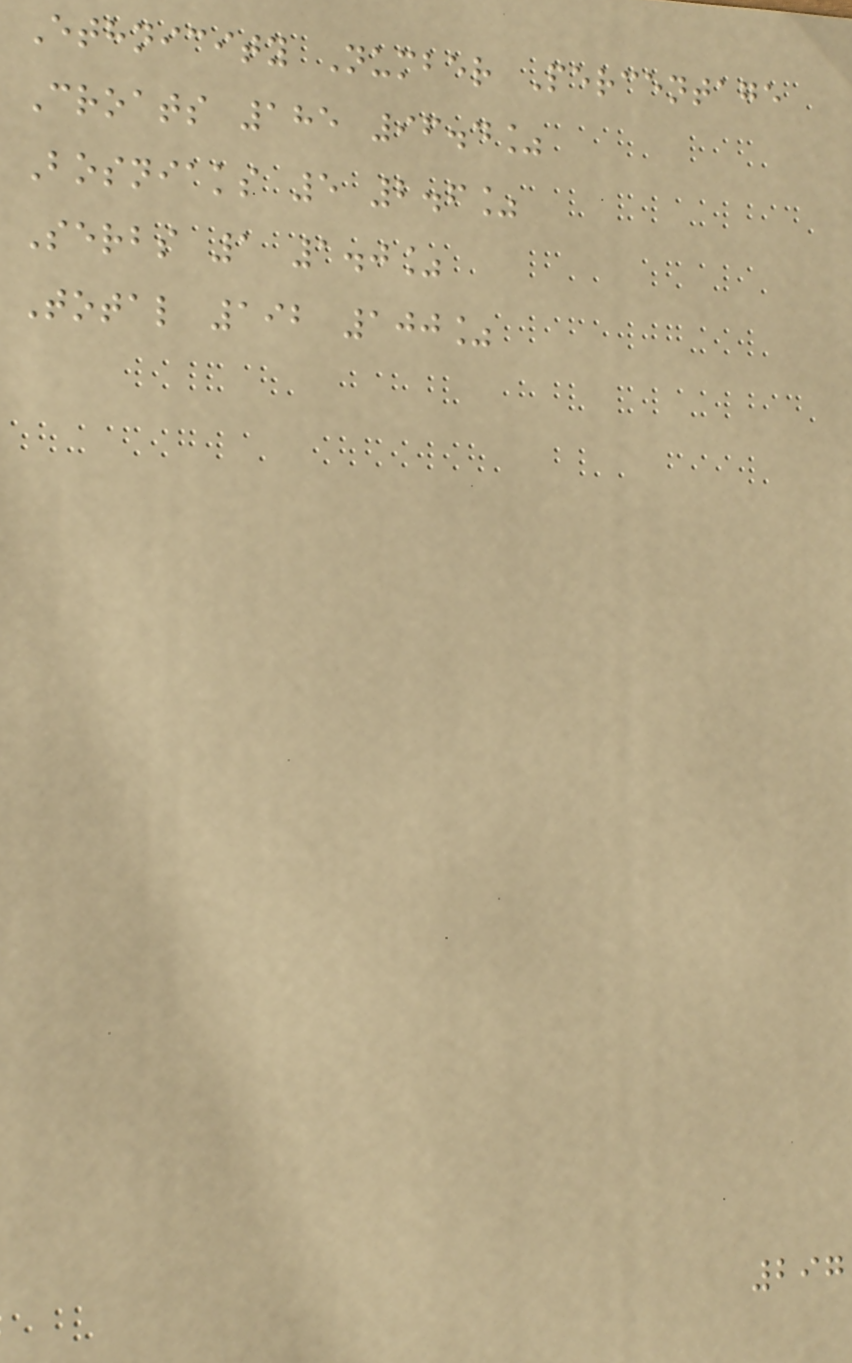Ethnicity Number Percentage
Croats 185 96.4%
Bosniaks 5 2.6%
Serbs 1 1.0%
Total 192 100%
297
